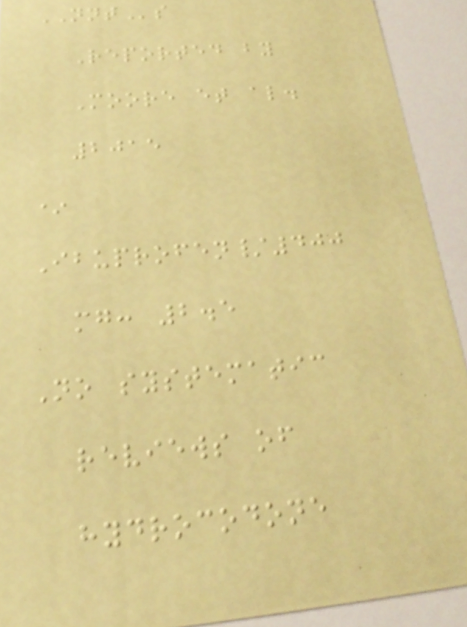NNTs
Reported by
Moore et al.
2015
*
Ibuprofen/400
mg: 2.5
No systematic
reviews of
hydrocodone
